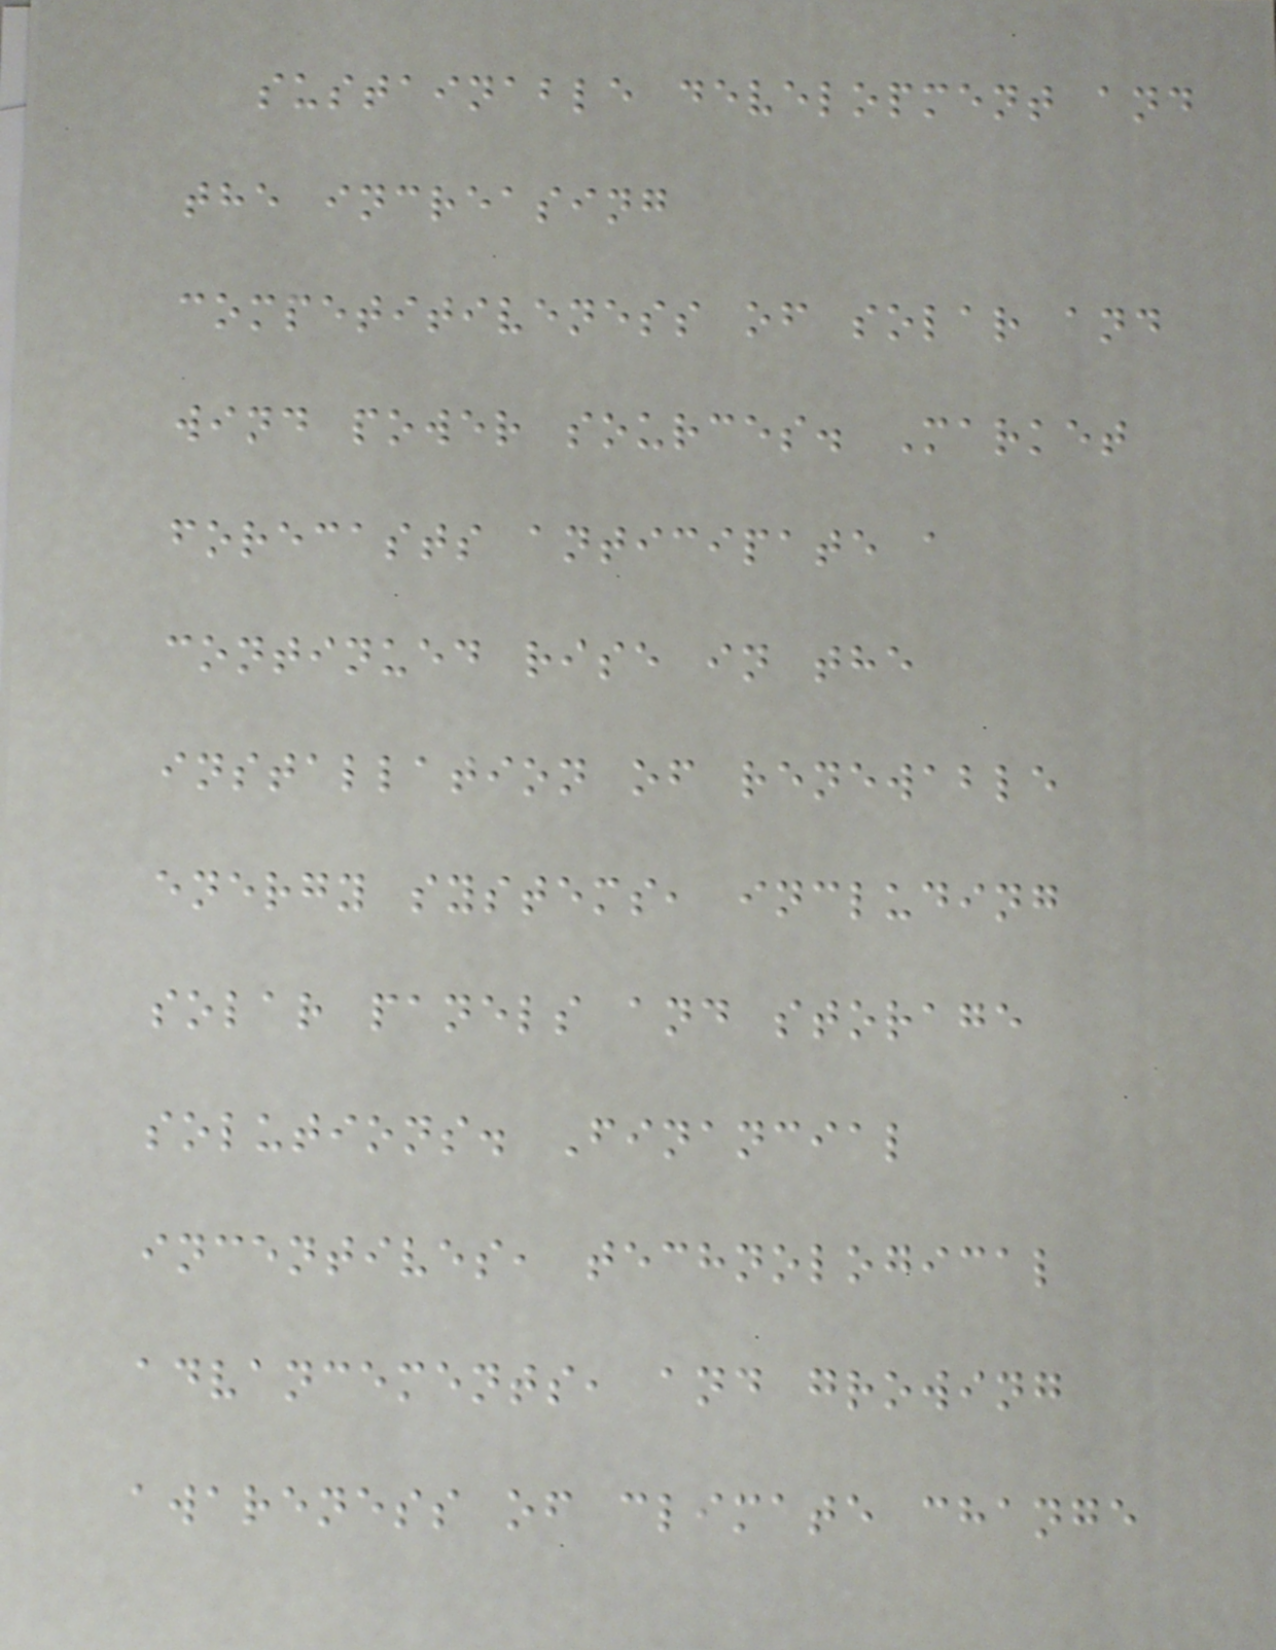sustainable development and
the increasing
competitiveness of solar and
wind power sources. Market
forecasts anticipate a
continued rise in the
installation of renewable
energy systems, including
solar panels and storage
solutions. Financial
incentives, technological
advancements, and growing
awareness of climate change
